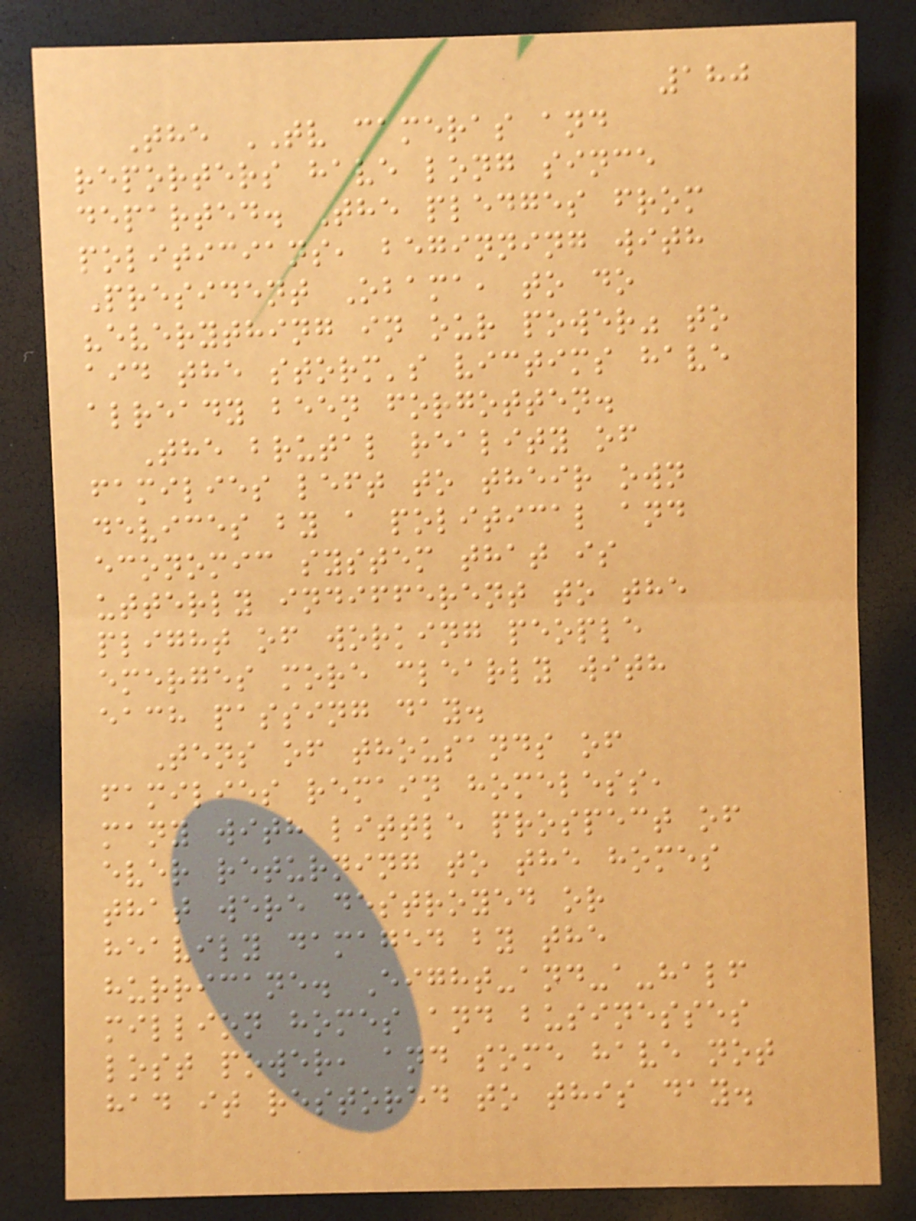180
The TV cameras and
reporters have long since
departed. The pledges from
politicians, beginning with
President Obama, to do
"everything in our power" to
aid the storm's victims have
already been forgotten.
The brutal reality of
families left to their own
devices by a political and
economic system that is
utterly indifferent to the
plight of working people
emerges more clearly with
each passing day.
Tens of thousands of
families remain homeless,
many with little prospect of
ever returning to the homes
that were destroyed or
heavily damaged by the
hurricane. Eight-and-a-half
million homes and businesses
lost power, and some have not
had it restored to this day.
